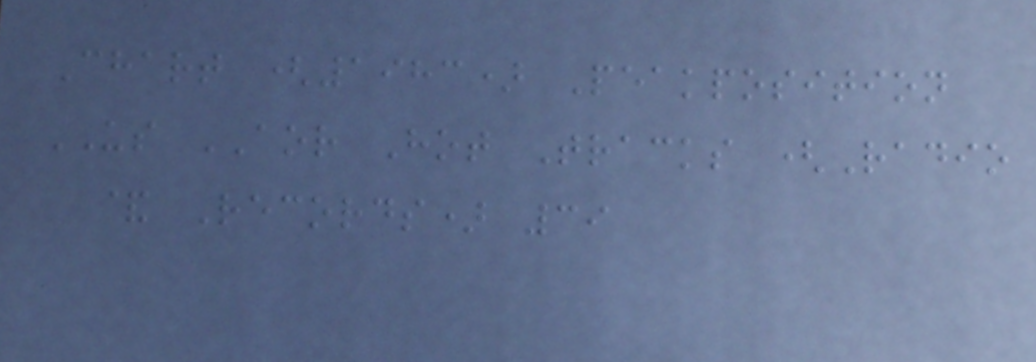Chart (1983) Peakposition
US AOR Hot Tracks (Radio
& Records) 39
